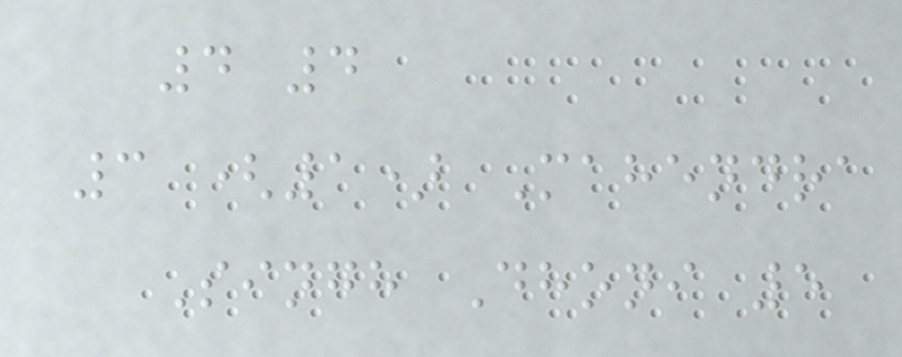4 4
3 (1) Mahendra
Singh Dhoni 5
